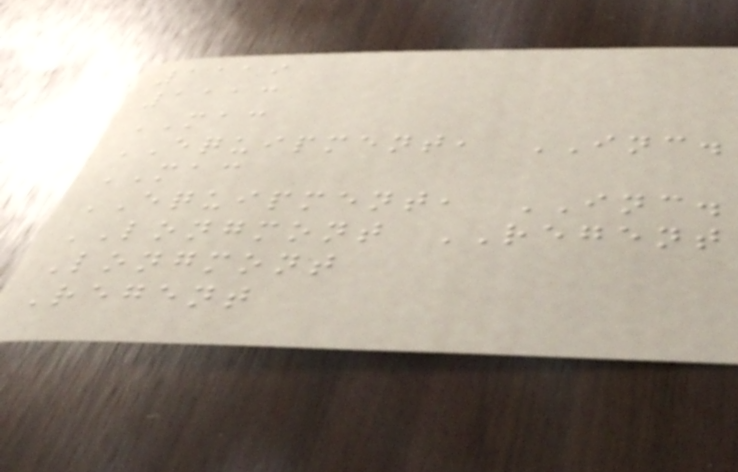1119
1113
MAC
EQUIPMENT, INC.
MAC
EQUIPMENT, INC.
LONGMONT REGENT
Longmont
Regent
